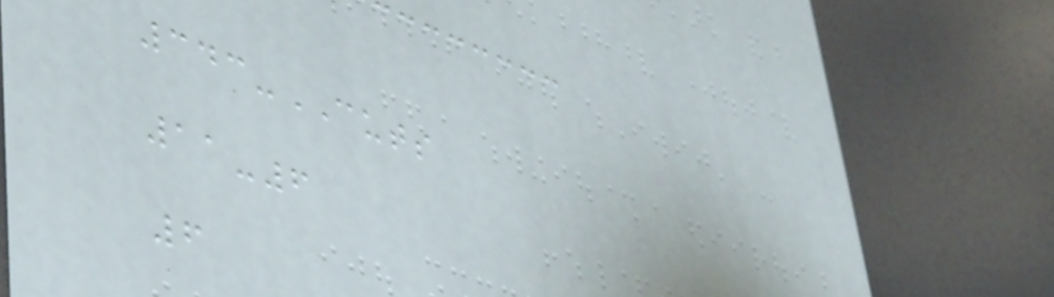343-CUTS
11-6
6
